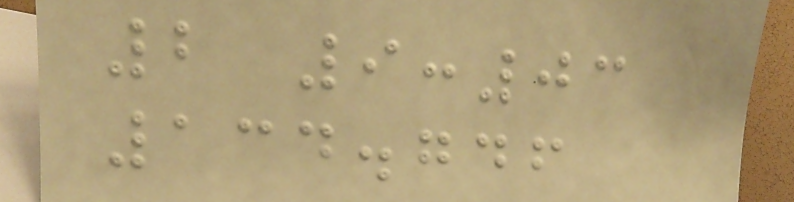2 9:03
134.746
